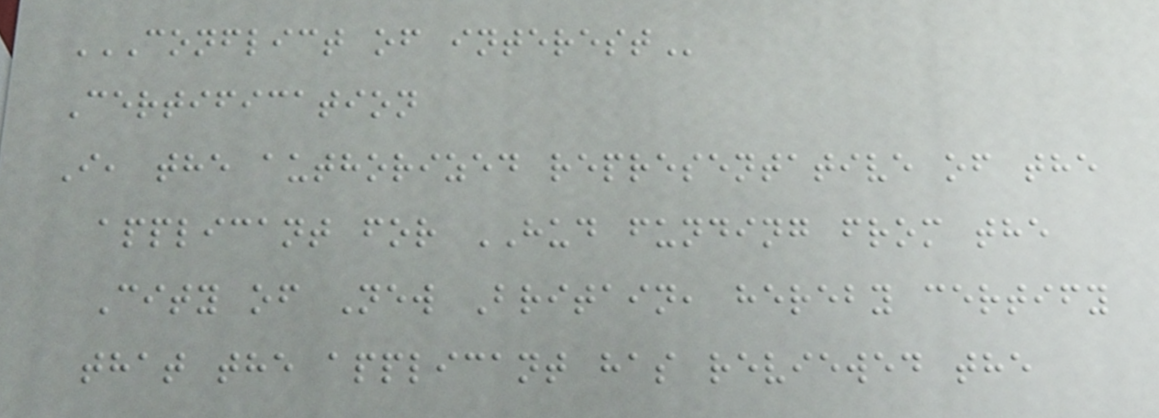CONFLICT OF INTEREST
Certification
I, the authorized representative of the
applicant for HUD funding from the
City of New Britain, hereby certify
that the applicant has reviewed the
